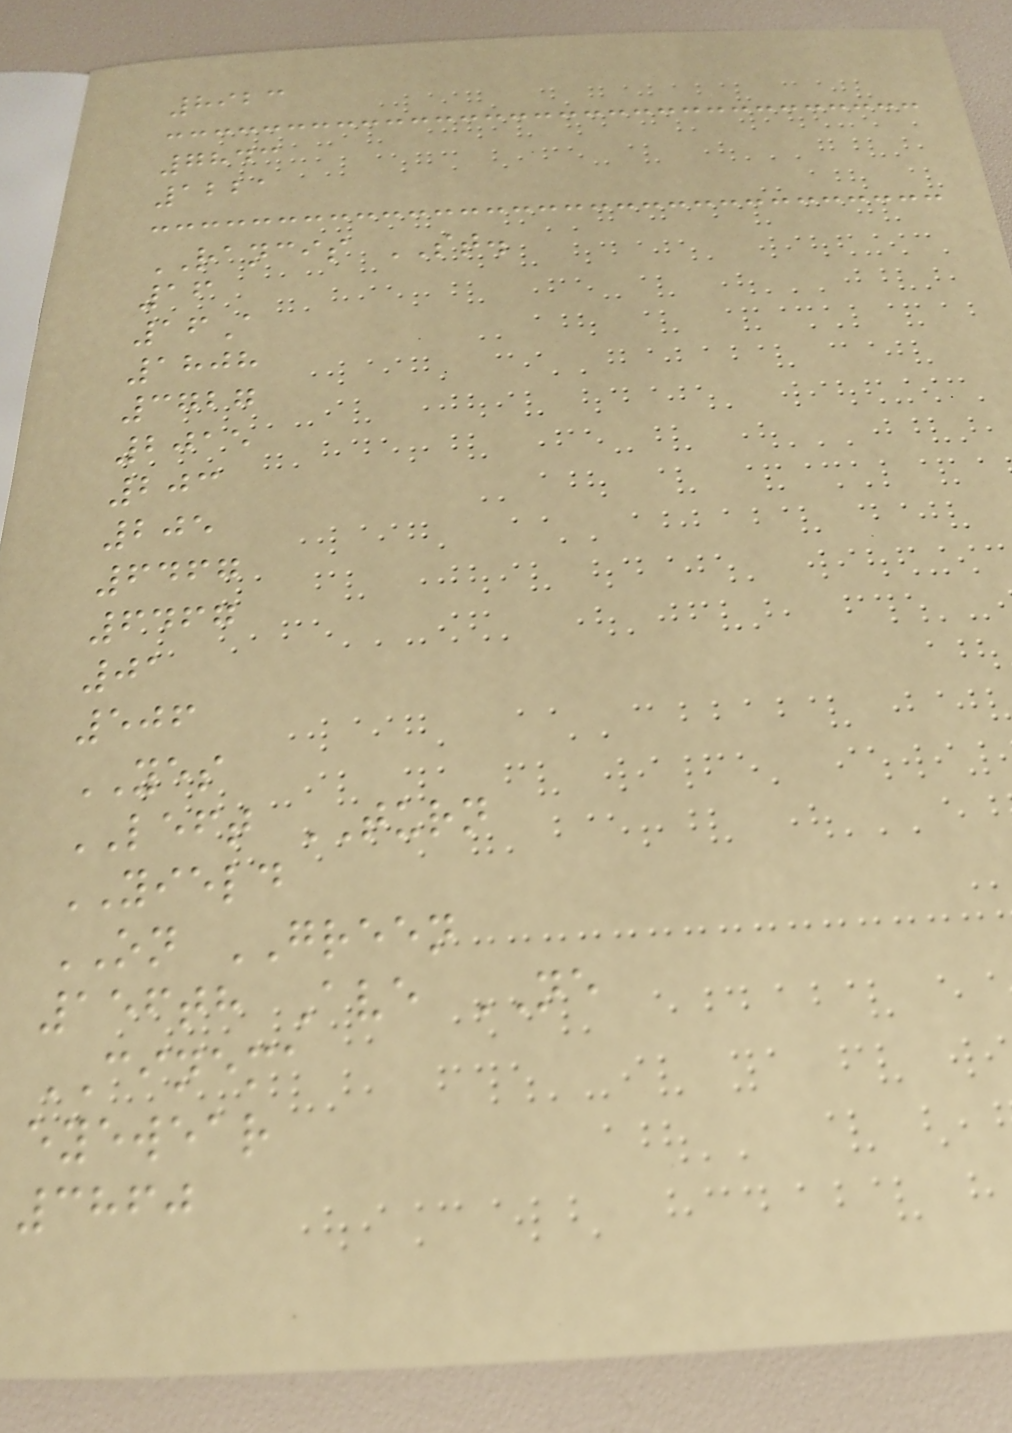8923
7843
1221
RANCIS ST.
16
16A
1808
3727
2015
203
205
6467
6467
01
506
YES
LEFT TURN
YIELD
ON GREEN
156th Ave NE
CINEMA
eyewear
3860
